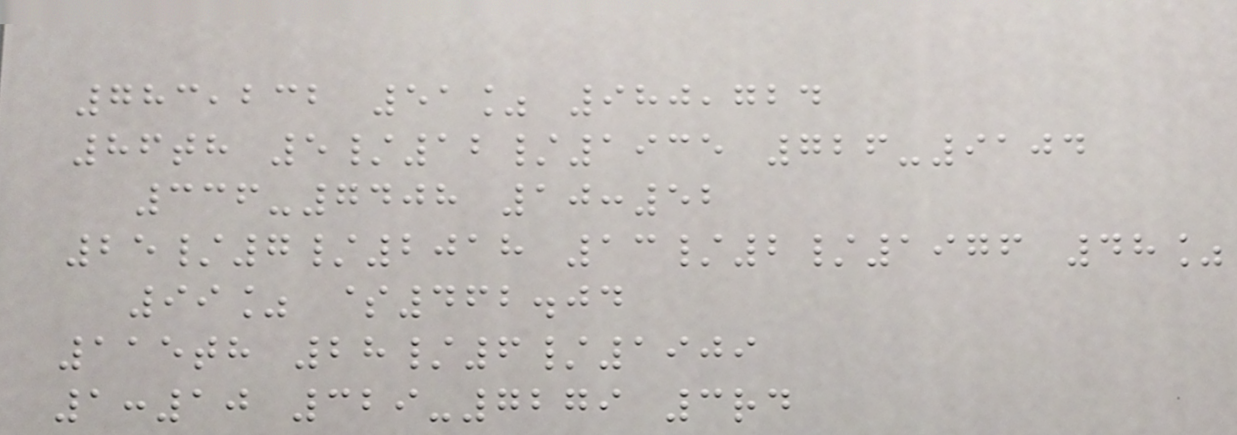783,232 51% 980,724
86th 5/12/1935 726-9104
336-7408 10:52
25/7/2018 13/2/1976 48%
99% $462.04
115th 28/6/1909
1:10 329-7279 3rd
